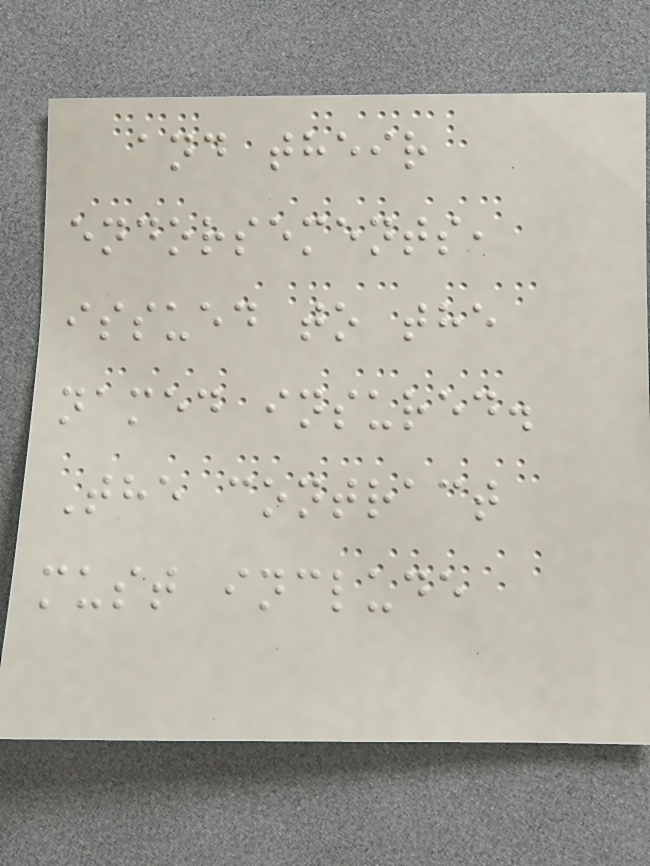and their
endorsements,
issued to the
named insured.
The contract
must include
